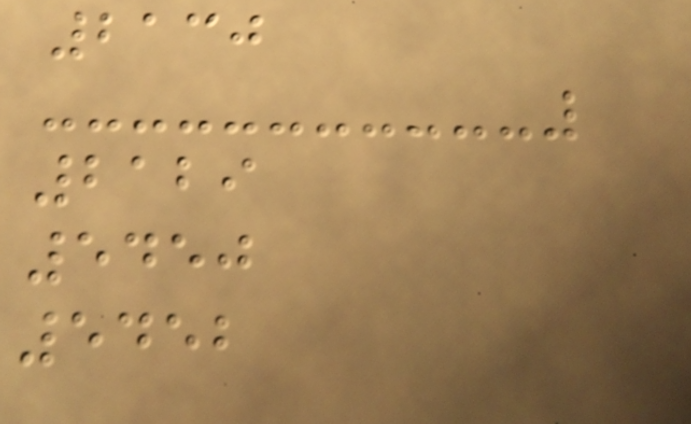2130
2129
5450
5452
